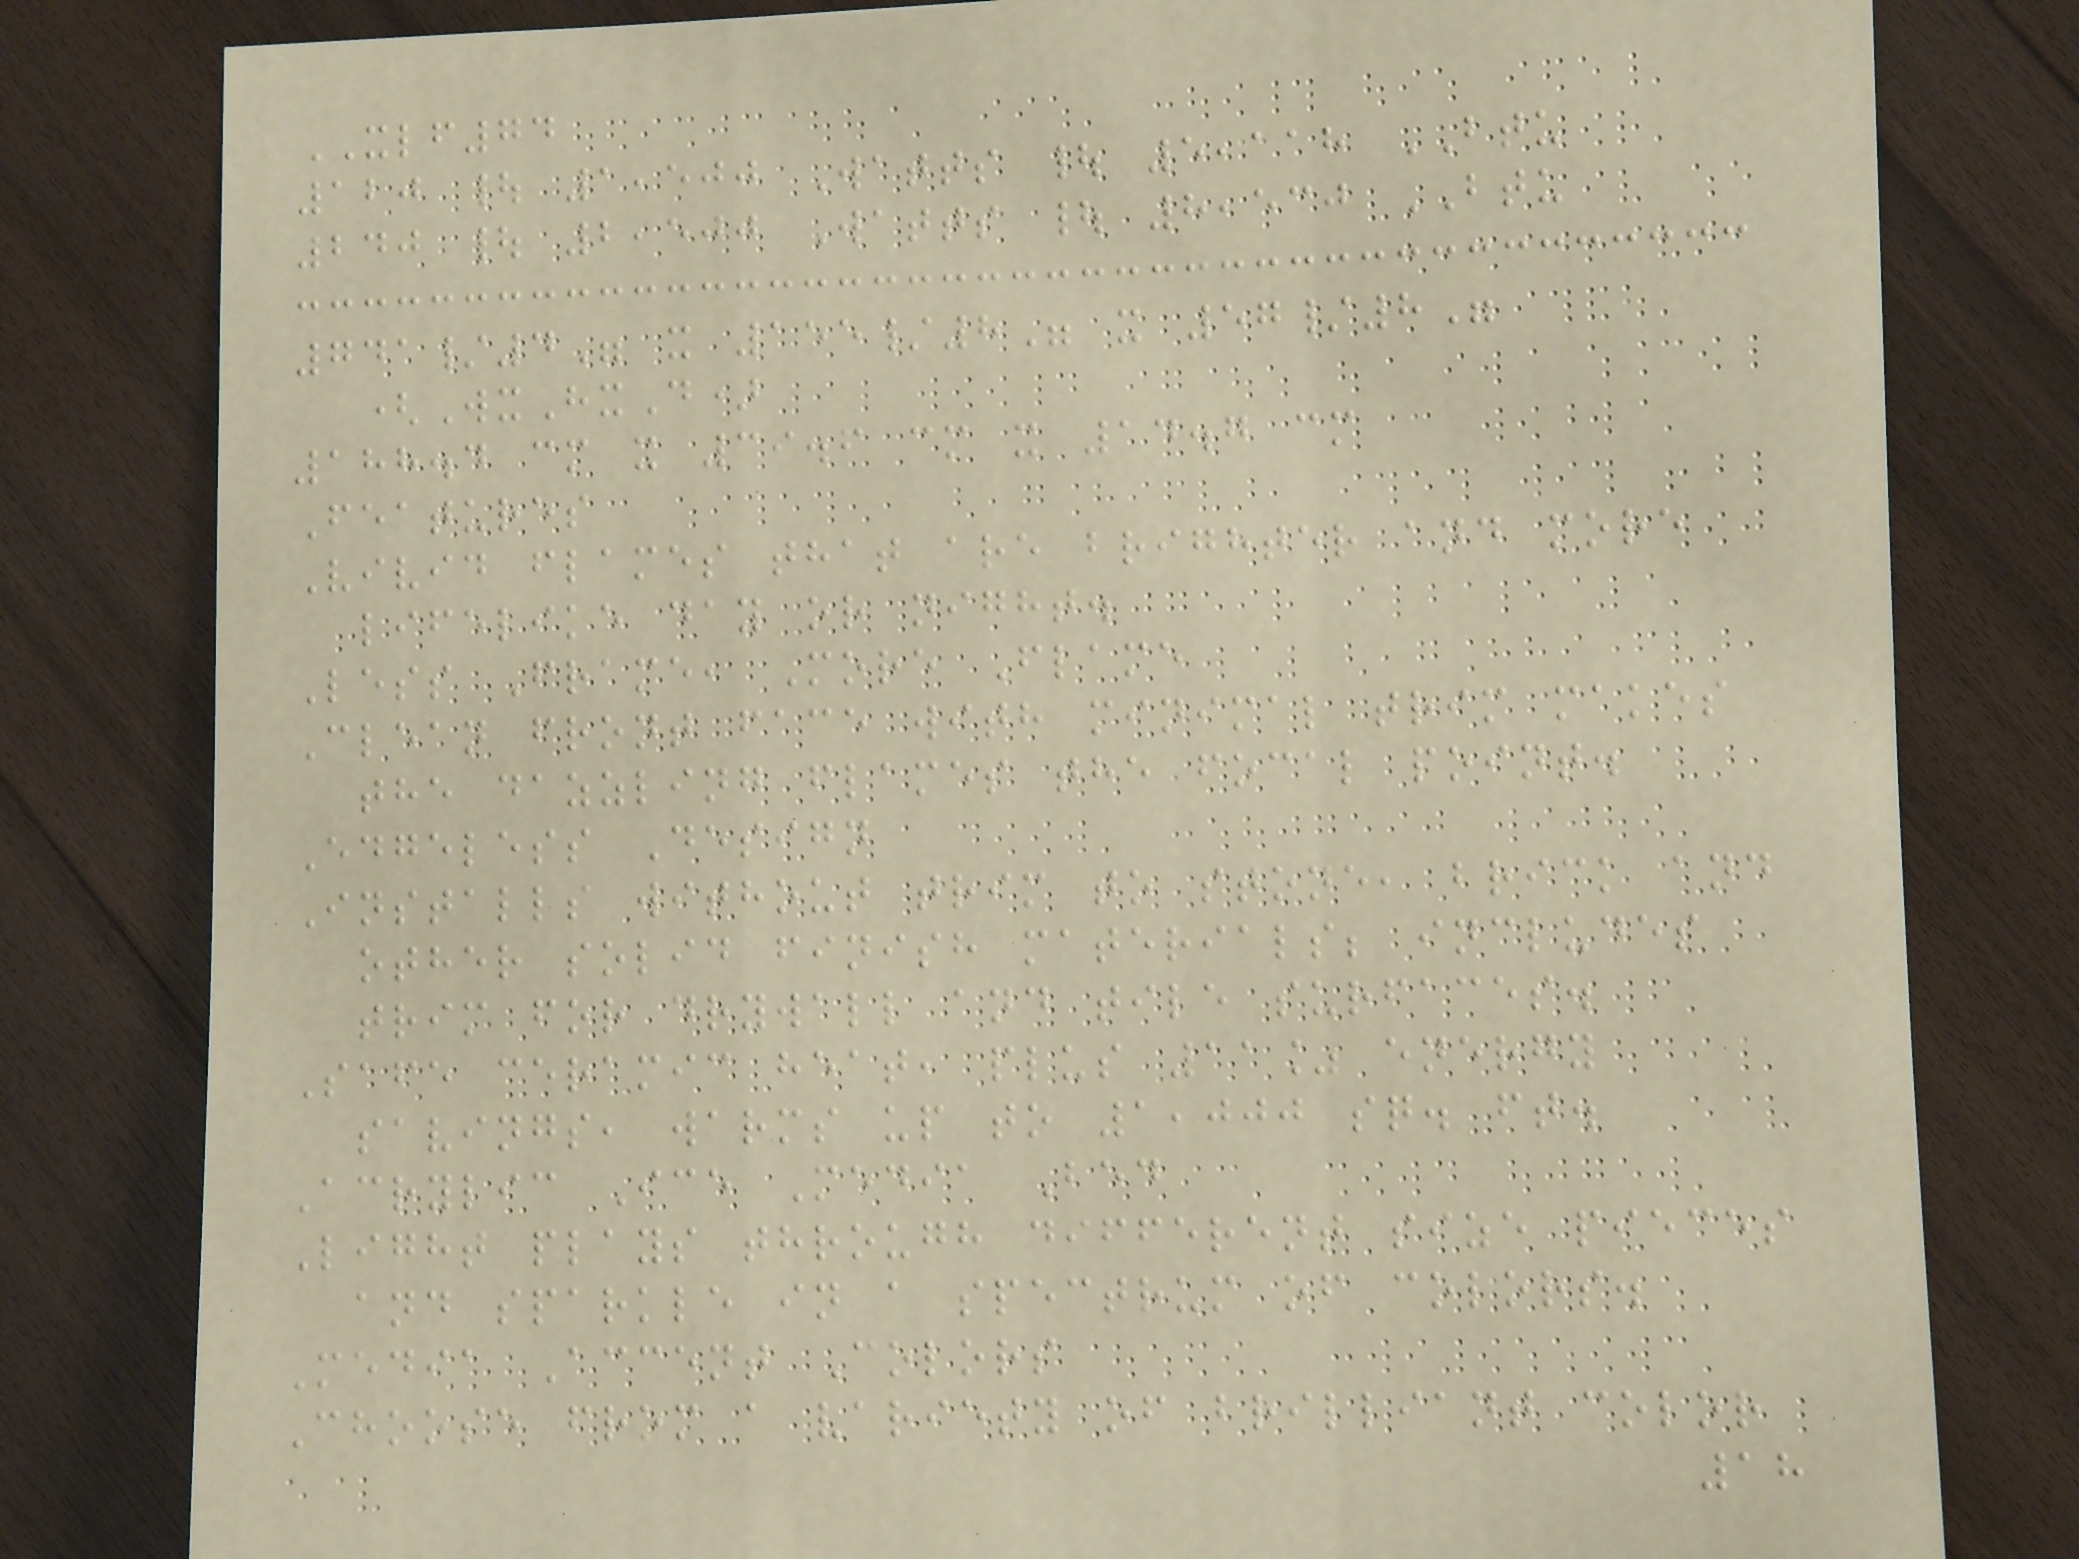XLF74
120 | 1,500 Watts | 5,118 BTU
240 | 2,500 Watts | 8,530 BTU
741/4" x 155/8" x 57/8"
(WxHxD)
188.4 cm x 39.6 cm x 14.7 cm
Features
Vivid flames that are brighter and more
lifelike day or night.
Less Frame, More Flame
Clean front face with minimal trim makes
the dazzling flames the focal point.
Edgeless Design
Installs without trim to stone, brick and
other solid finish materials; includes
trim for drywall and tile surfaces.
Safe ceramic heat, plus 11% energy
savings, warms up to 1,000 sq. ft.
Acrylic Ice Media Bed
Light plays through different size pieces
and sparkle in a spectrum of colors.
Media Accent Colors
Choose from a variety of brilliant color
18
